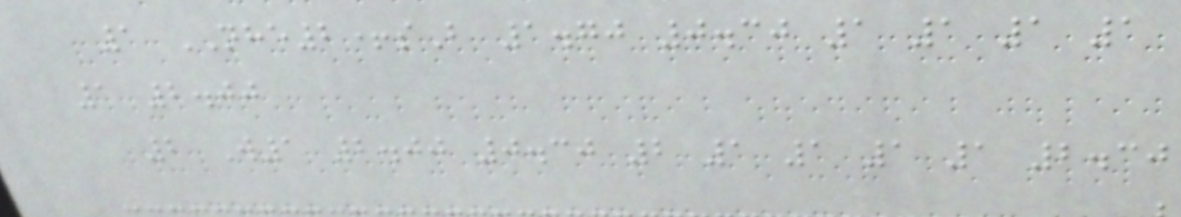1 NHE2+sB 1.70 0.30 1 1 1 1
1 2.00
2 W1 2.00 0.30 2 1 1 1 1 2.30
